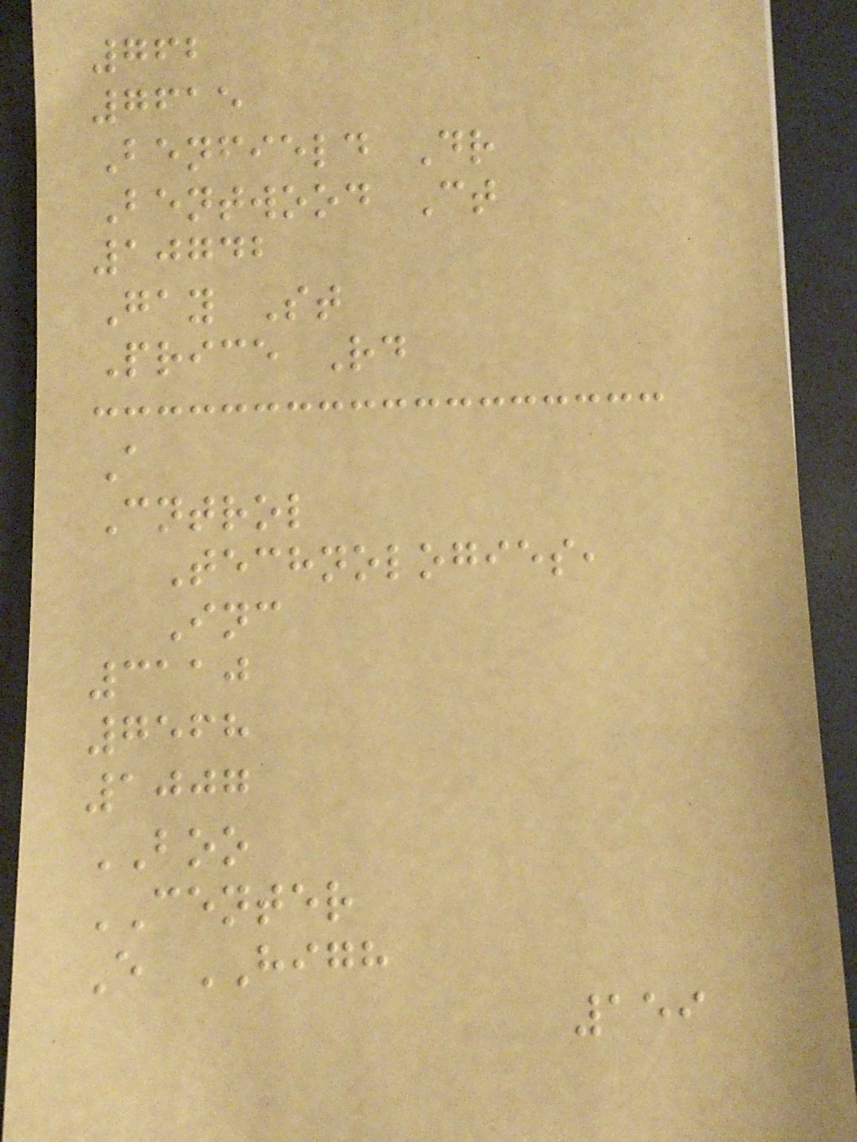762
7615
Benfield Dr
Bentwood Ct
10742
Gay St
Price Rd
A
Cntrol
Technologies,
Inc
3110
7568
1007
BOO
CENTER
E HIGH
159
